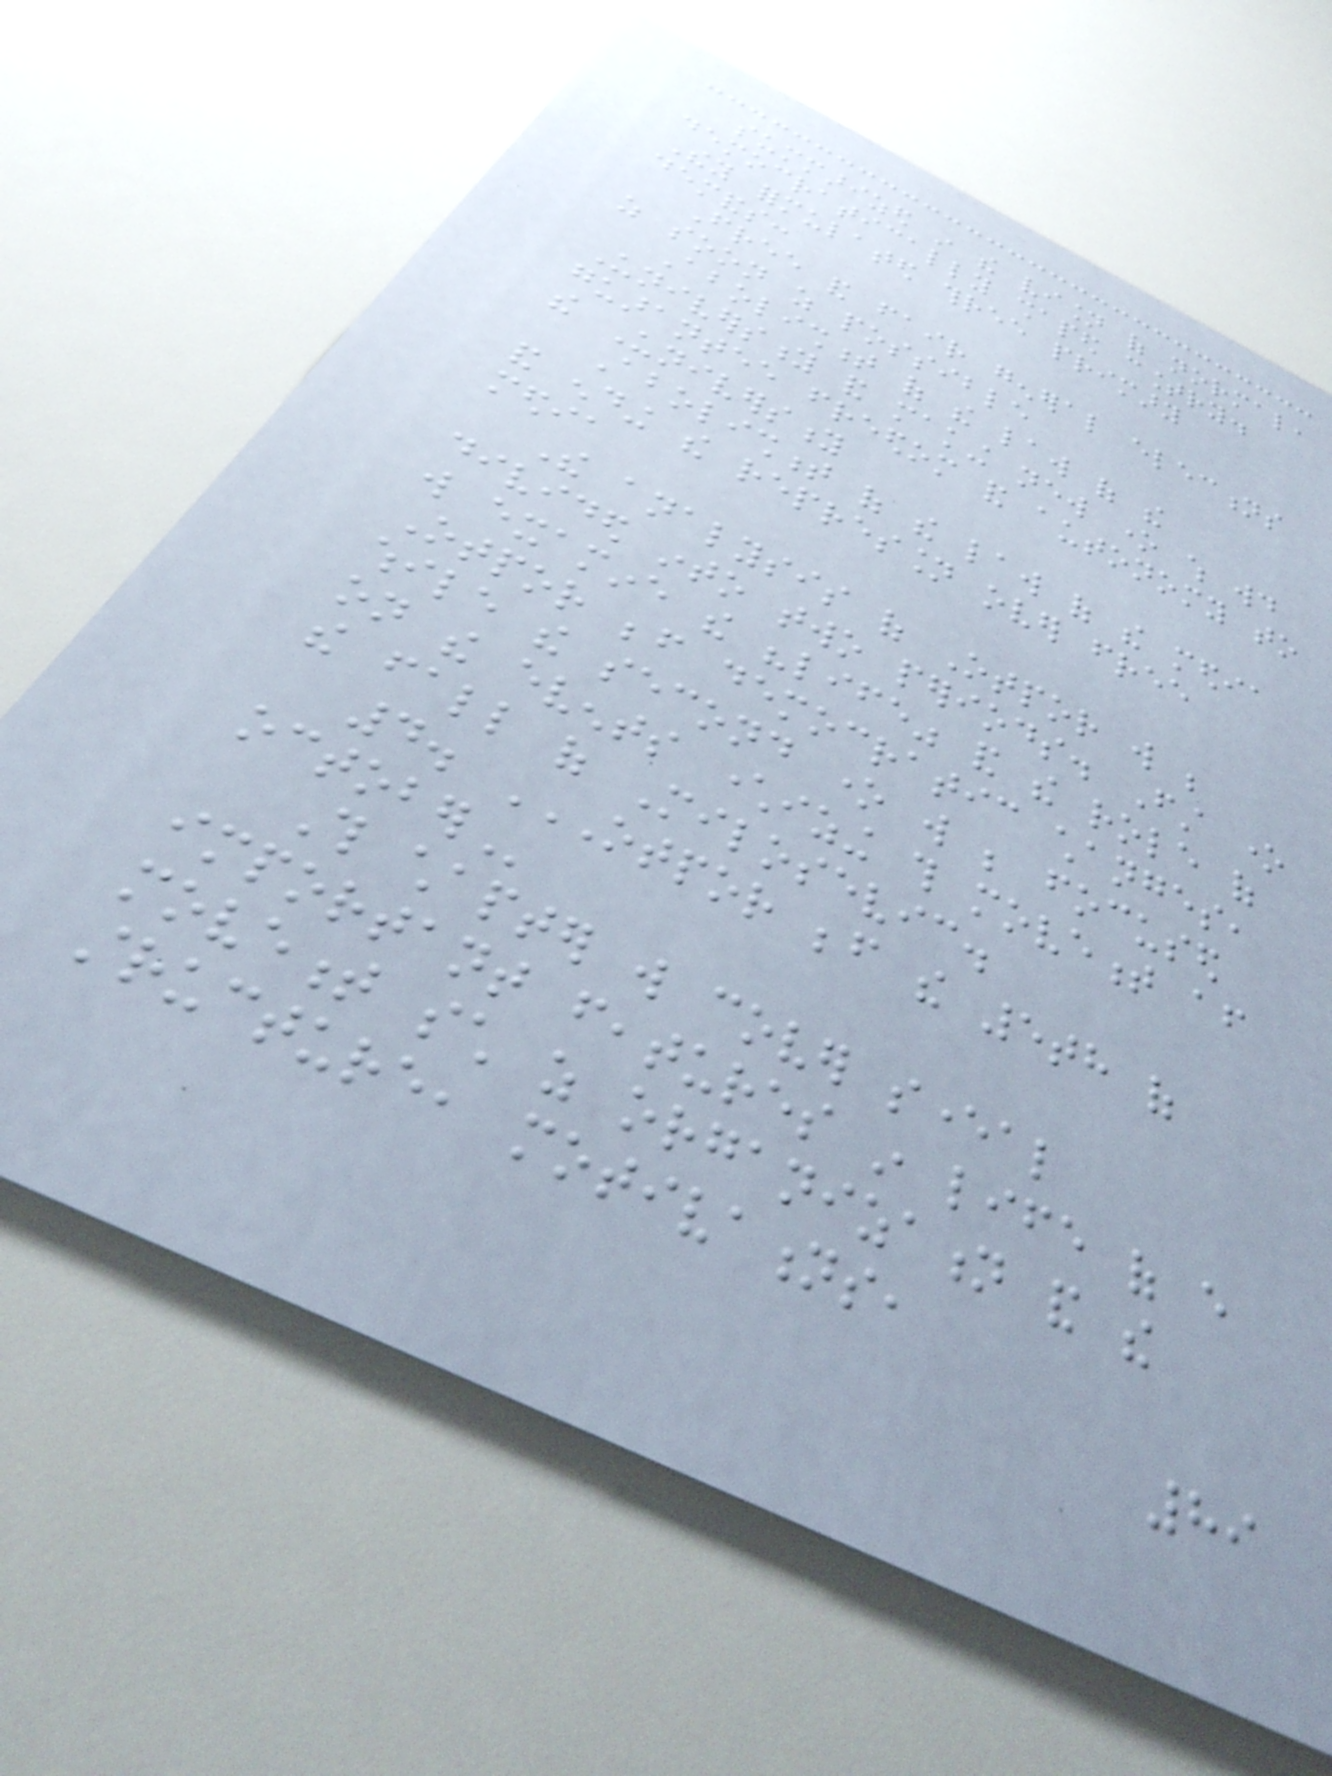summarized in the vision of normal,
democratically shaped country.
They formulated three primary
demands:
Free and fair general elections
as soon as possible
Abolishment of the law of the
University and making new one which would
guarantee freedom and autonomy to
the University
Abolishment of the law of the media
and ending the repression over free
media
The analysis of Otpor will be
divided into two periods. First one
will examine the "life" and the role of
Otpor before democratic changes,
while the second one will be focused
on the events characterizing this movement after
the fall of Milosevic.
4. OTPOR BEFORE THE 5TH OF
OCTOBER
This chapter will cover several
important features in life of every
movement such as organization and the
structure, motivations,
89
